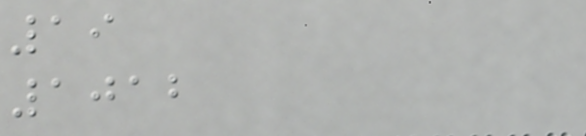19
1012
